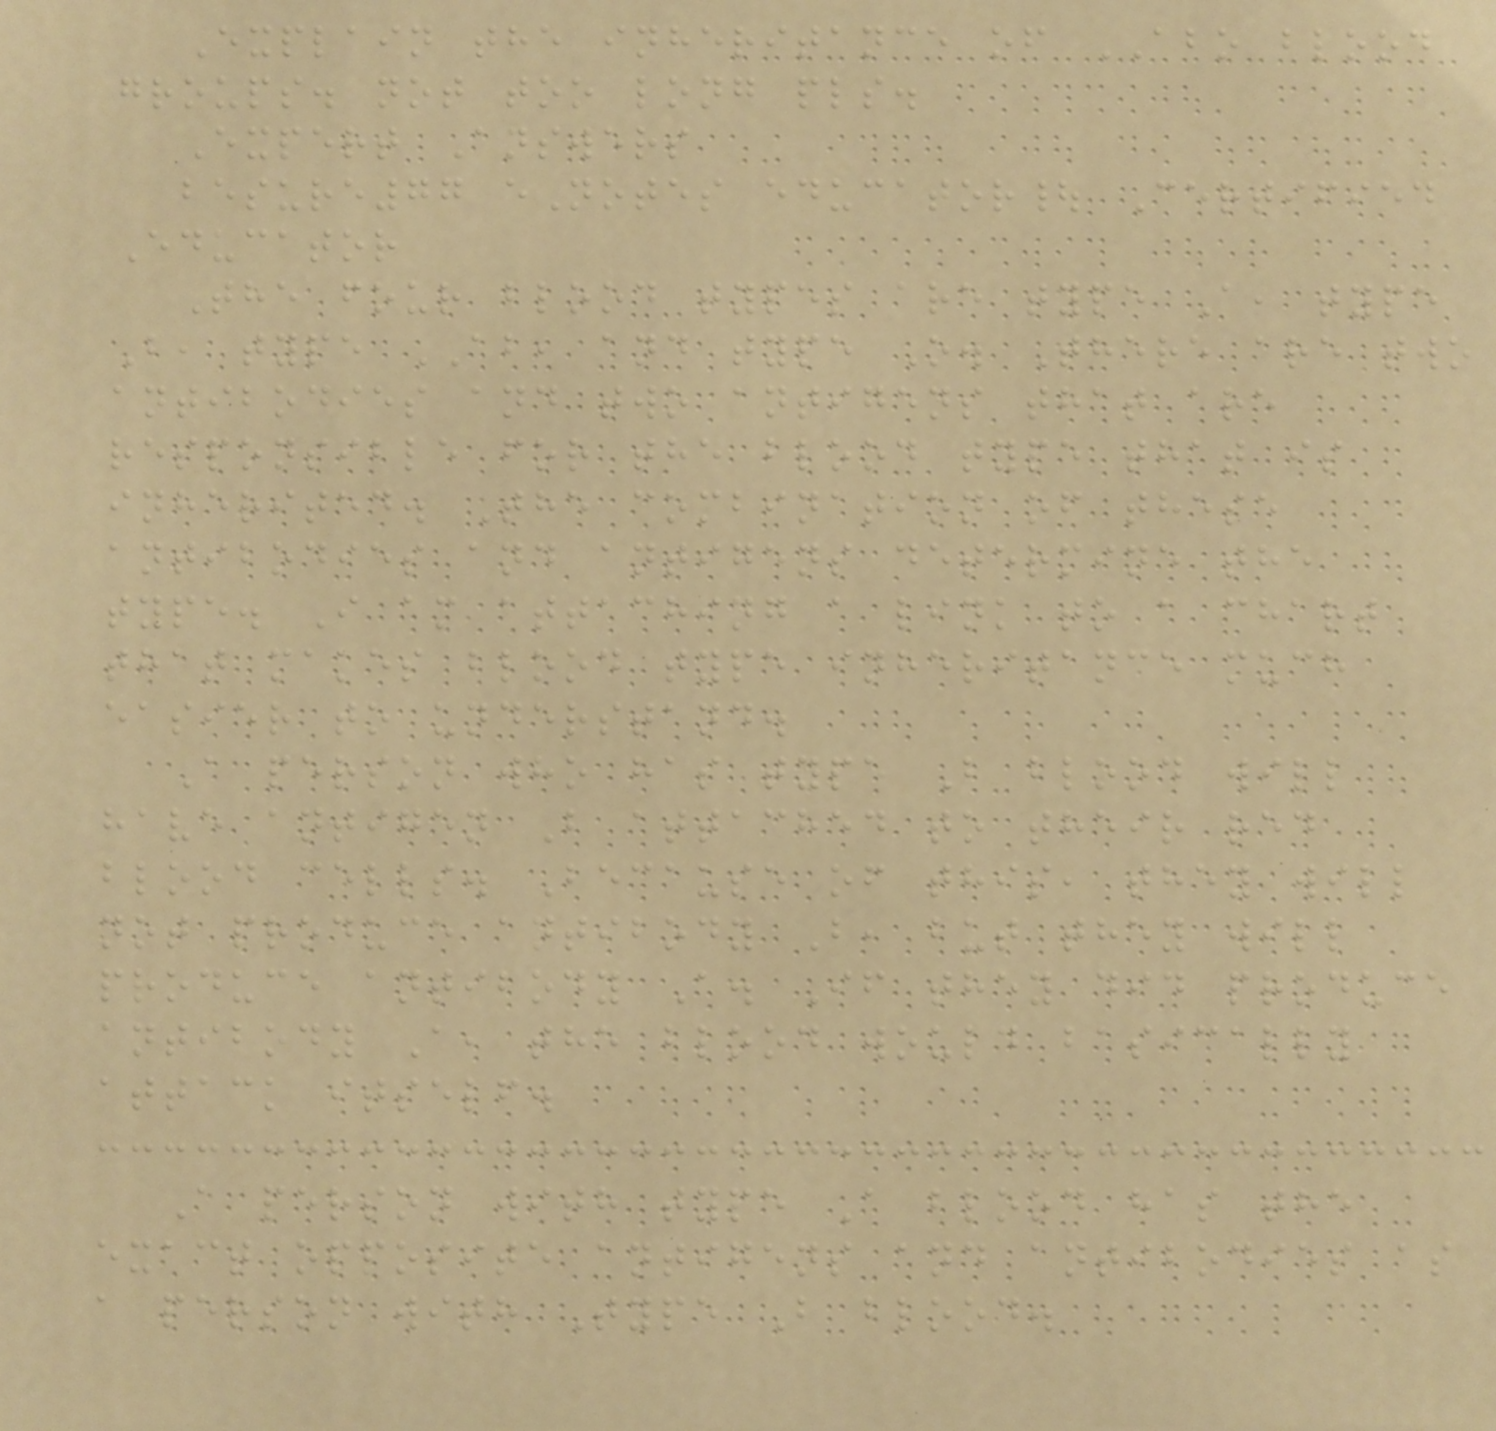Explain the inheritance of ABO blood
groups. not too long pls.
Expert Answers
besure77 eNotes educator| Certified
Educator
The four blood types are type A, type
B, type AB, and type O. There are two
antibodies and two antigens that are
responsible for the blood type that is
inherited. The combination of these
antibodies and antigens determine the
type. I am attaching a link to a chart
that makes blood type inheritance much
easier to understand.
A person who has type B blood will
have antigen B attached to their red
blood cells. Because of this, they will
not produce antibody B, but they will
produce antibody A. If they did produce
antibody A, the blood would basically
attack itself.
A person with type A blood has the
exact opposite antigens and antibodies as
a person with Type B blood.
